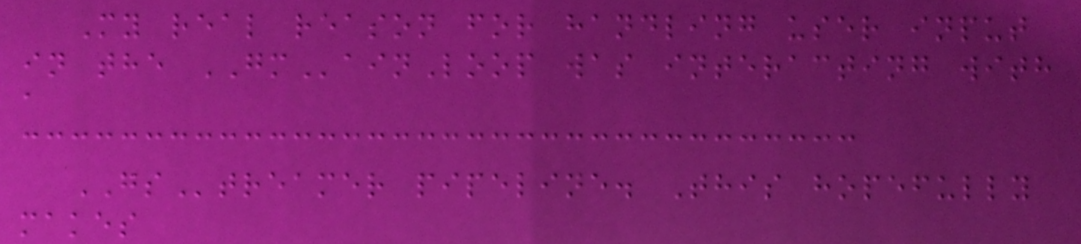My real reason for handling user input
in the GMainLoop was interacting with
a
GStreamer pipeline. This hopefully
makes
